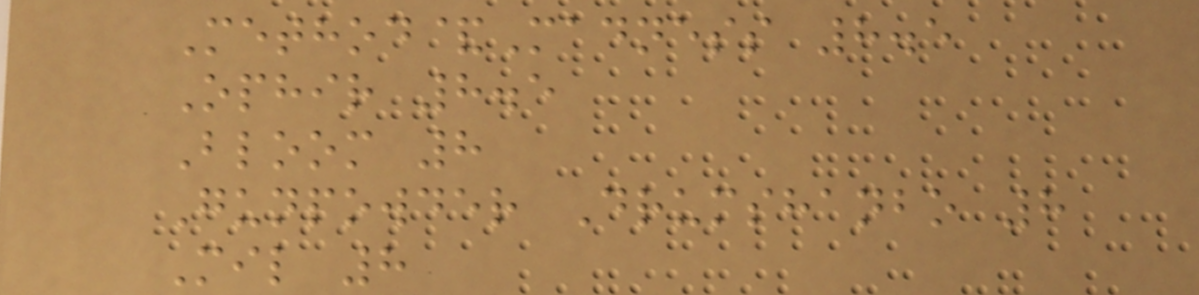Method&Madness 8.5
Ophir 8.5
Bloom 8
Gunpowder Drumshanbo 8
Mil 8
